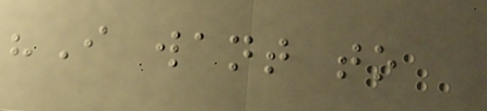"I want to
